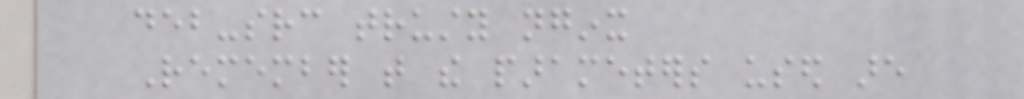deb-src trusty nginx
Remember that the parameters used are
